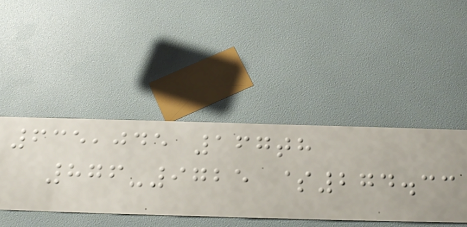635,045 167th
876-9725 $274.33
